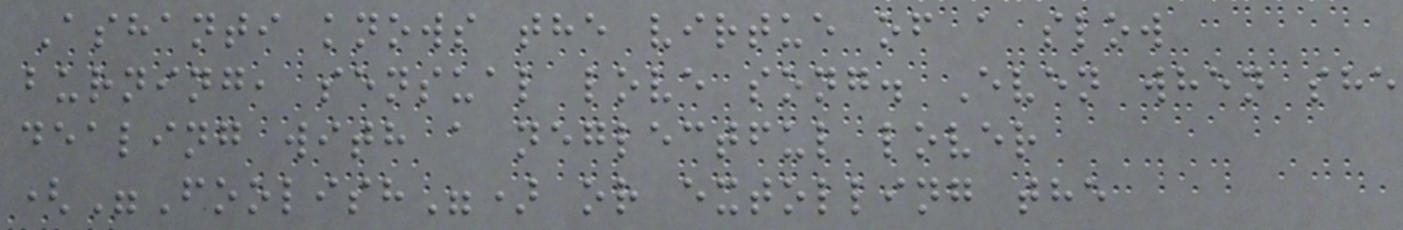Ashanti knows the virtue of a slow
burning, sensual love song. Even when she
dealing with a neglectful lover
("Foolish") or extolling the
